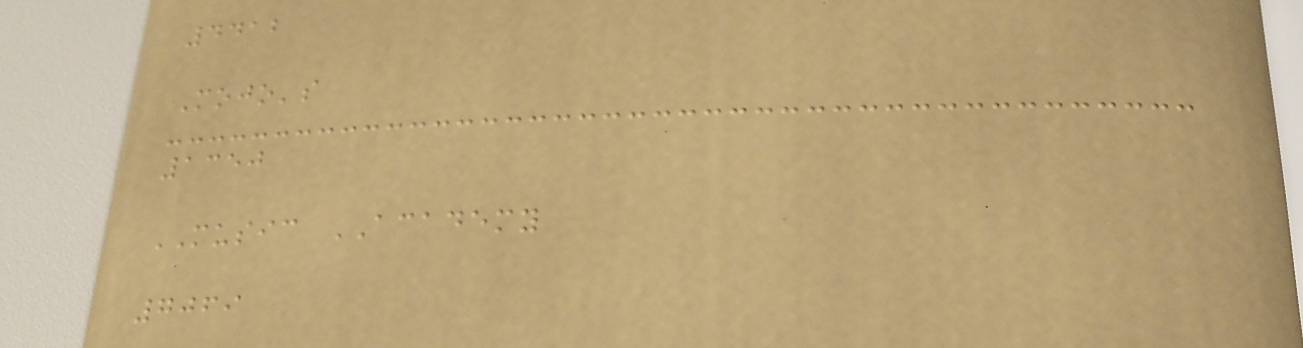4412
Mojo's
1350
MUSIC ACADEMY
7069
